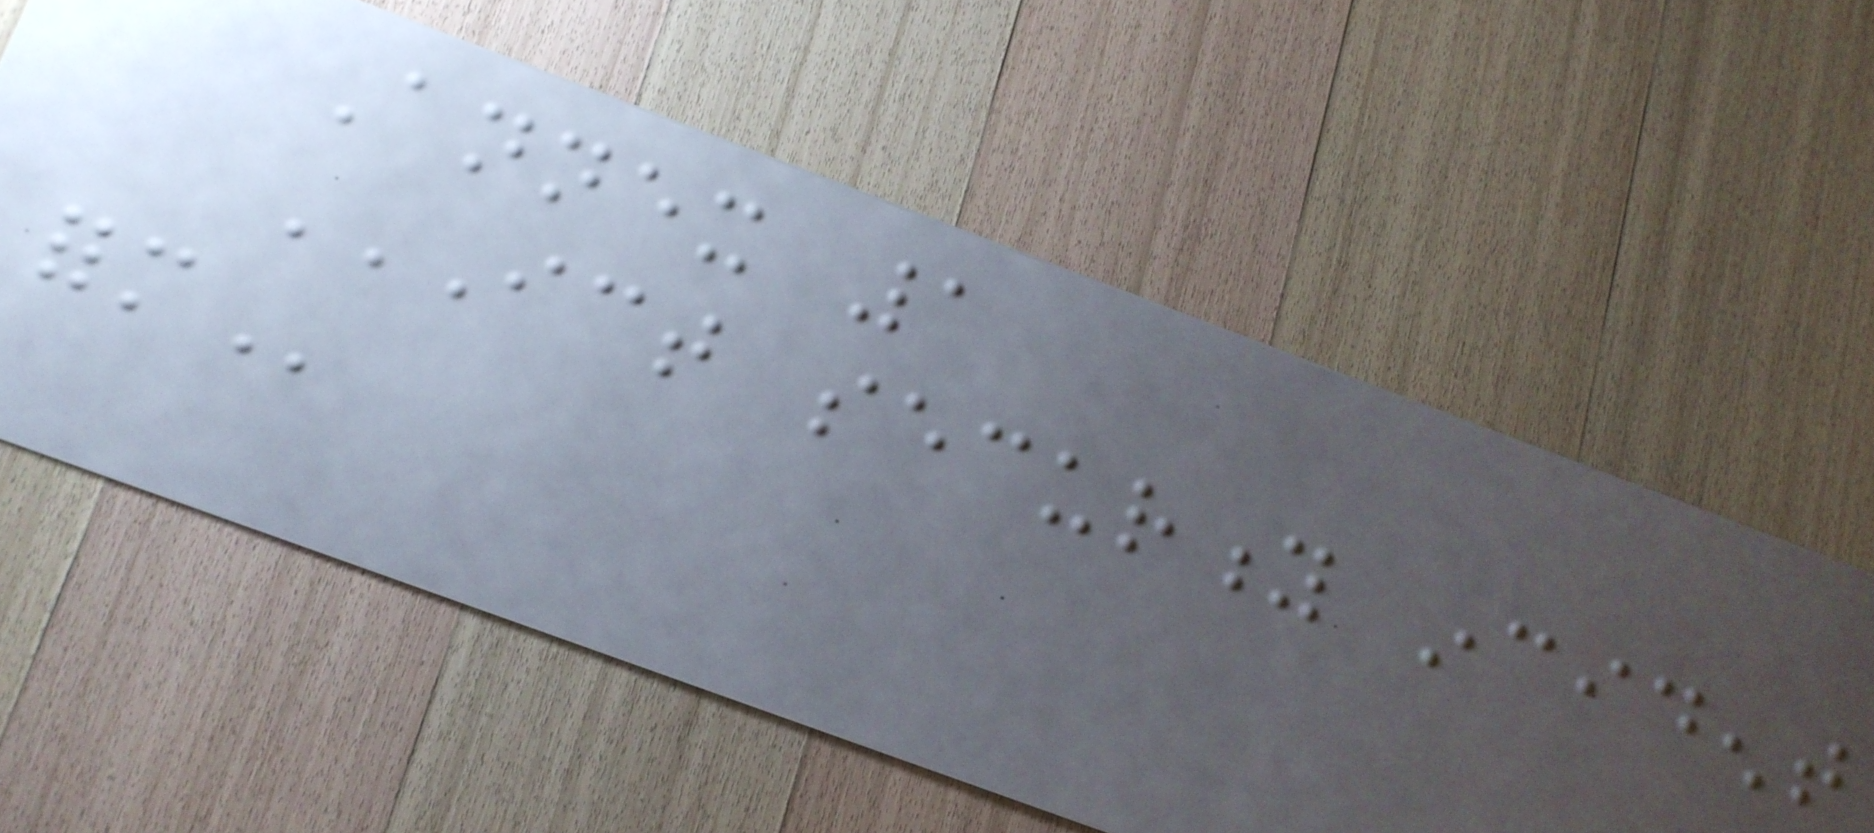Annex 1
ICT SECURITY INCIDENT
FORM
